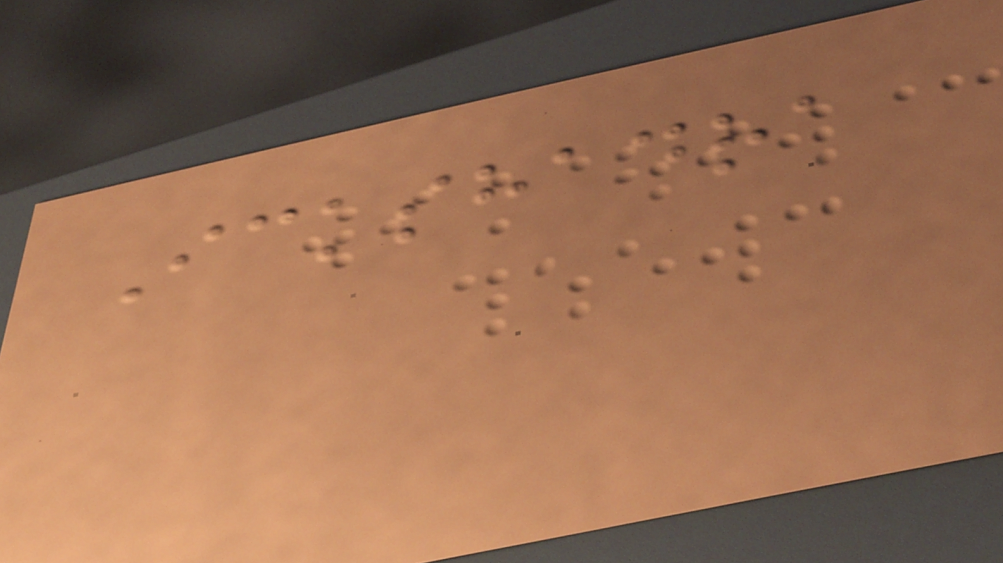Ickshadra
